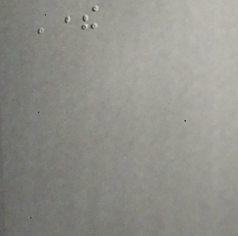There
